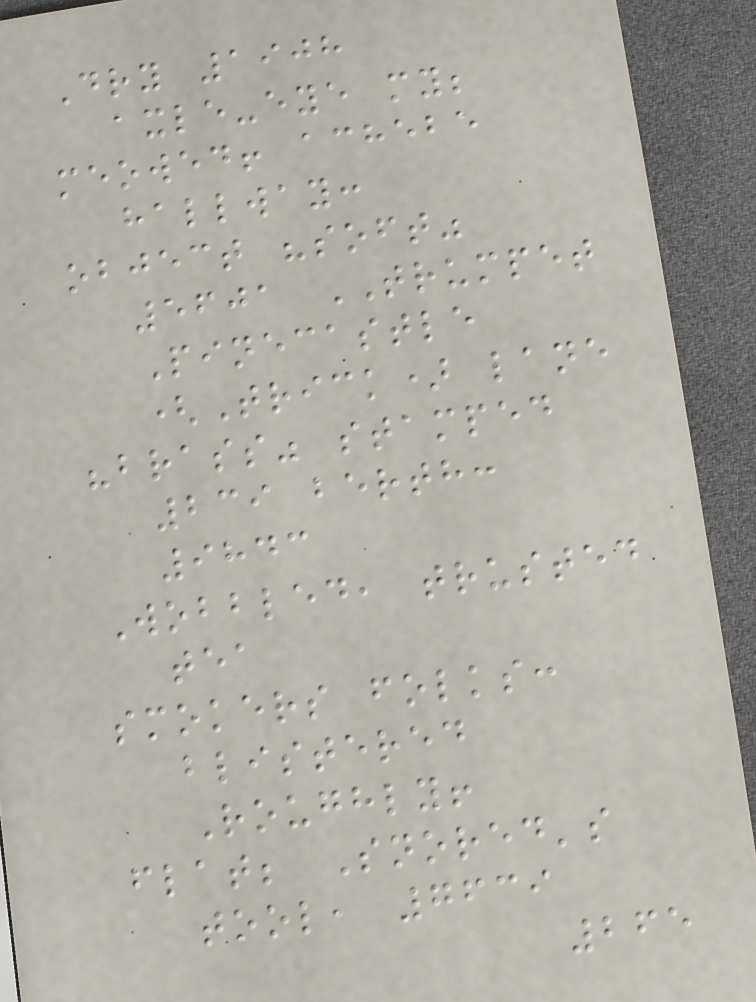Dry 1908
axle-eye my;
meowed! achebe
hallway:
object "soft"
5601 TRUMPET
Pinecastle
(Trick) lane
"brass" stamped
239 berth:
9843
Wobbled, trusted
tea
smokers folks:
blistered
Roughly!
flat; Snored's
tool, 7639
265
